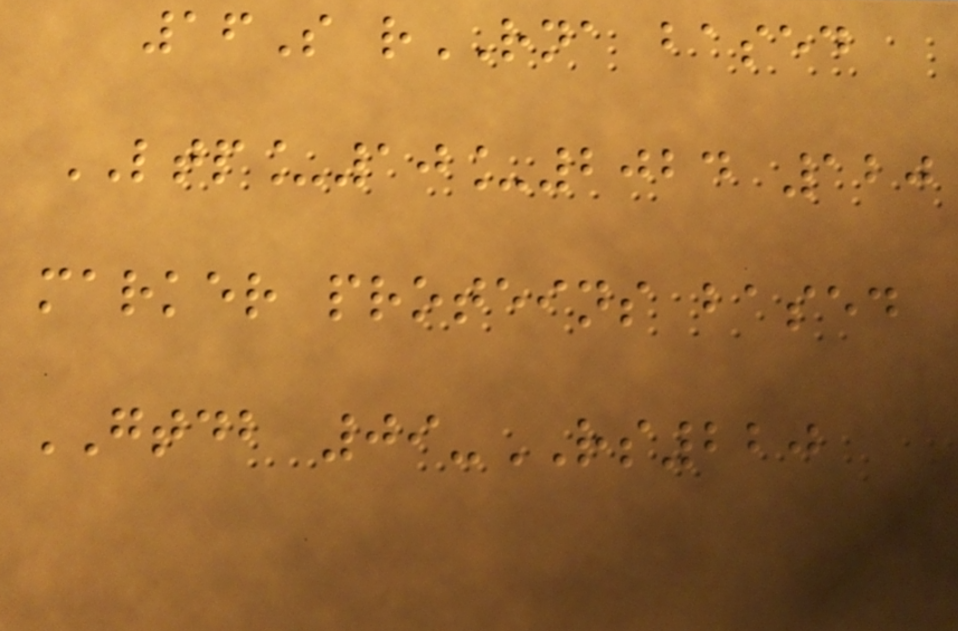16S rRNA based
LTP_10_2024 120
marker proteins based
GTDB 09-RS220
